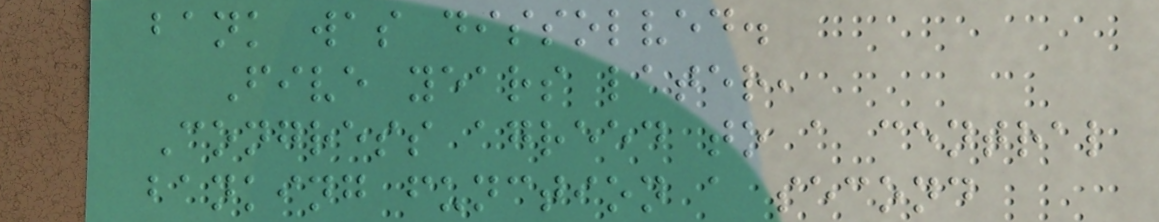bank was dissolved.
Five years later,
Congress agreed to a central
banking function a second
